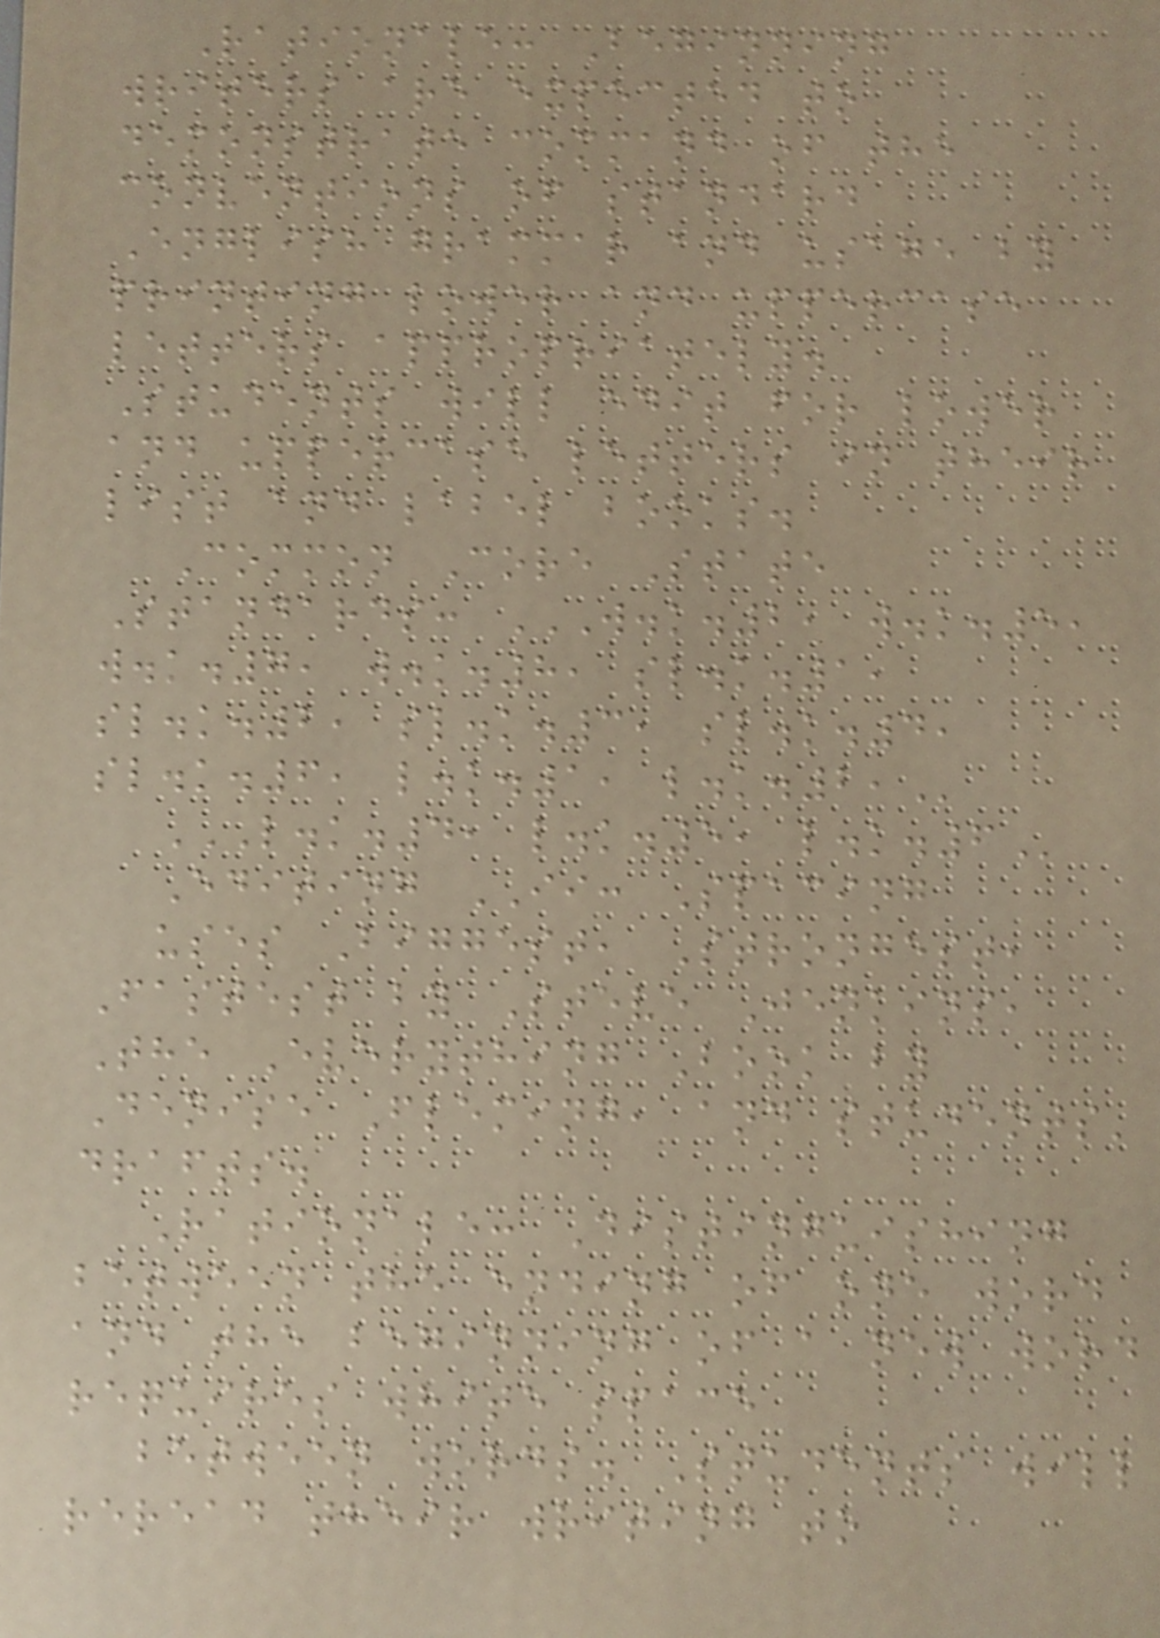Rationale: Beginning
writers are expected to
demonstrate command of the
conventions of standard
English grammar and usage by
printing lower and uppercase
letters appropriately.
Students will edit for lower
and uppercase letters in their
list and label books.
Common Core State
Standards: W.K.2, W.K.5,
W.K.7, W.K.8, SL.K.1,
SL.K.2, SL.K.3, SL.K.4,
SL.K.6, L.K.1, L.K.2,
L.K.4, L.K.5, L.K.6
Editing II: Spacing
uses Biggest, Strongest,
Fastest by Steve Jenkins,
The Everything Book by
Denise Fleming, and students'
drafts.
Rationale: Distinguishing
between the ending of one word
and the beginning of a new word
requires white space
between words. Students will
reread their writing to
